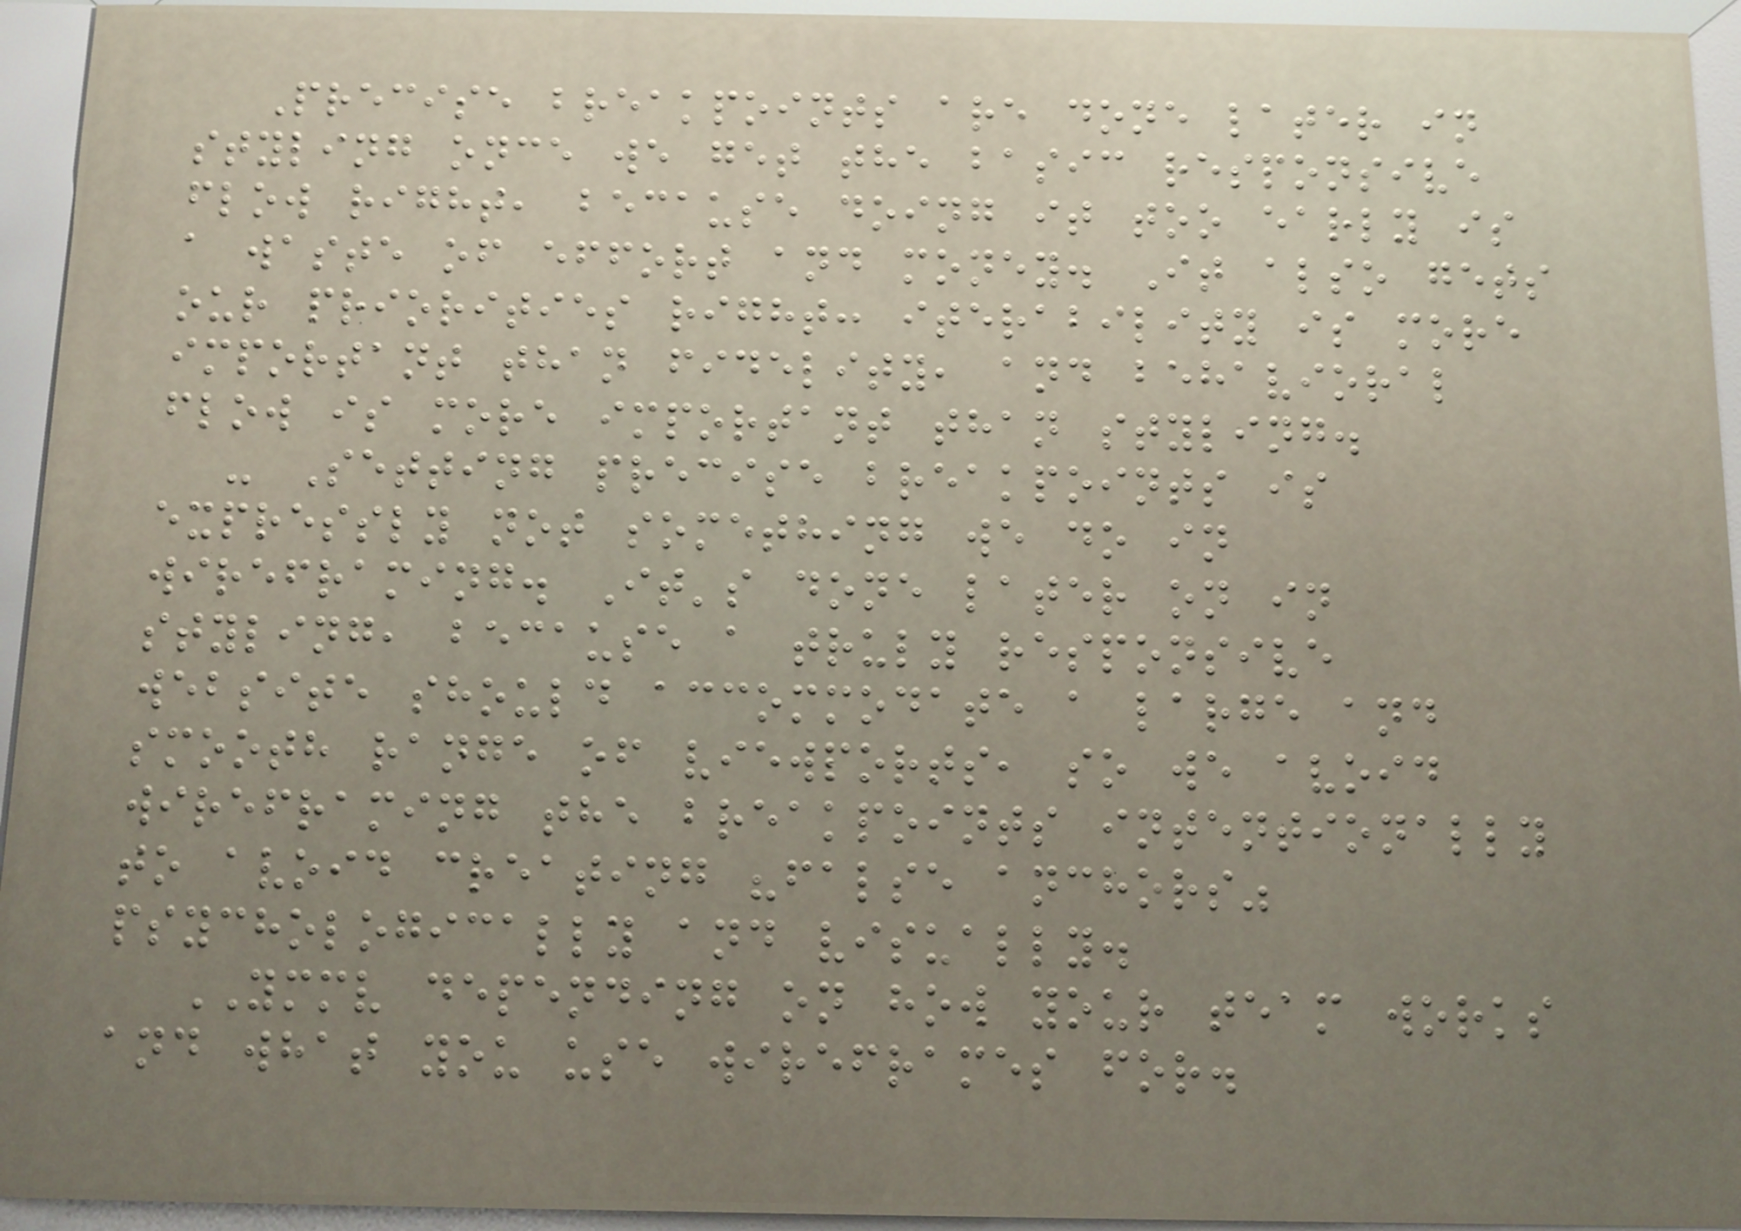Precise breakpoints are done later in
styling once we get the basic responsive
flow right, because doing it too early is
a waste of effort and money. It also gets
our priorities right: iterability is more
important than fidelity, and behavioral
flow is more important than styling.
- Setting precise breakpoints is
expressly not something we do in
wireframing. It's done later on in
styling, because a truly responsive
website should accommodate a large and
smooth range of viewports, so we avoid
wireframing the breakpoints intentionally
to avoid creating "false anchors"
psychologically and visually.
YMMV depending on how your team works
and what you use wireframes for.
